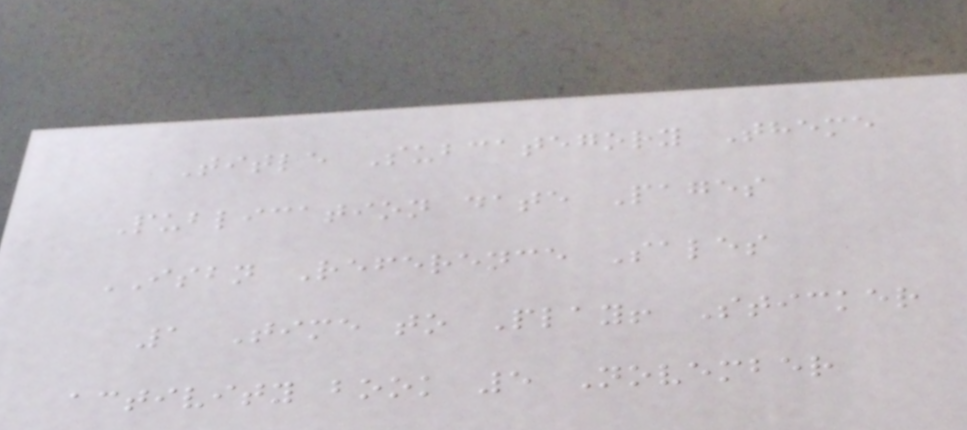Title Subcategory Theme
Publication date Pages
ISBN Reference Sales
1 Time to Play! Sticker
activity book 5 November
